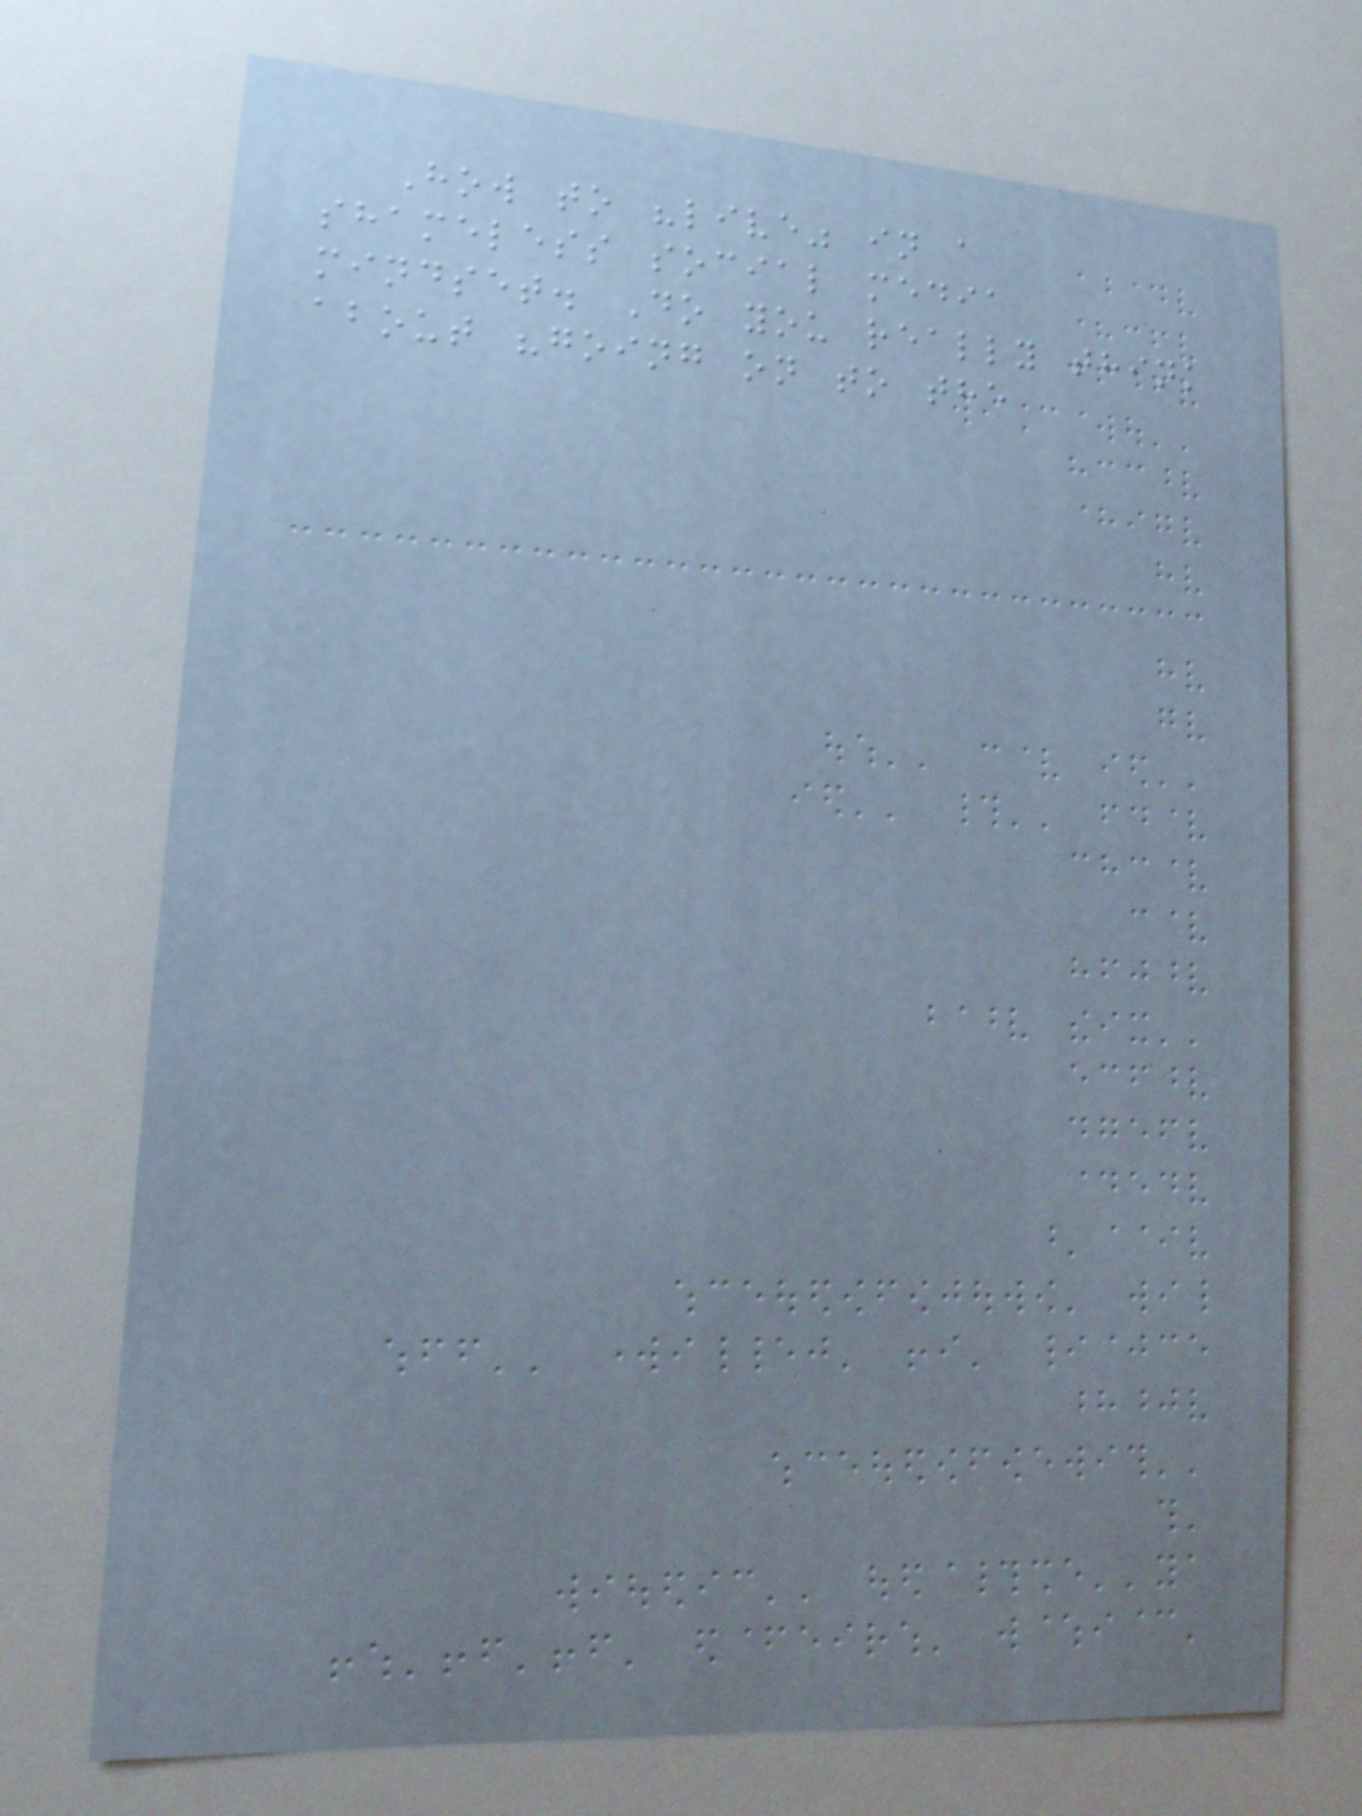How to "live" in a
shameless social media
mindset. Do you really think
about "going on to the
